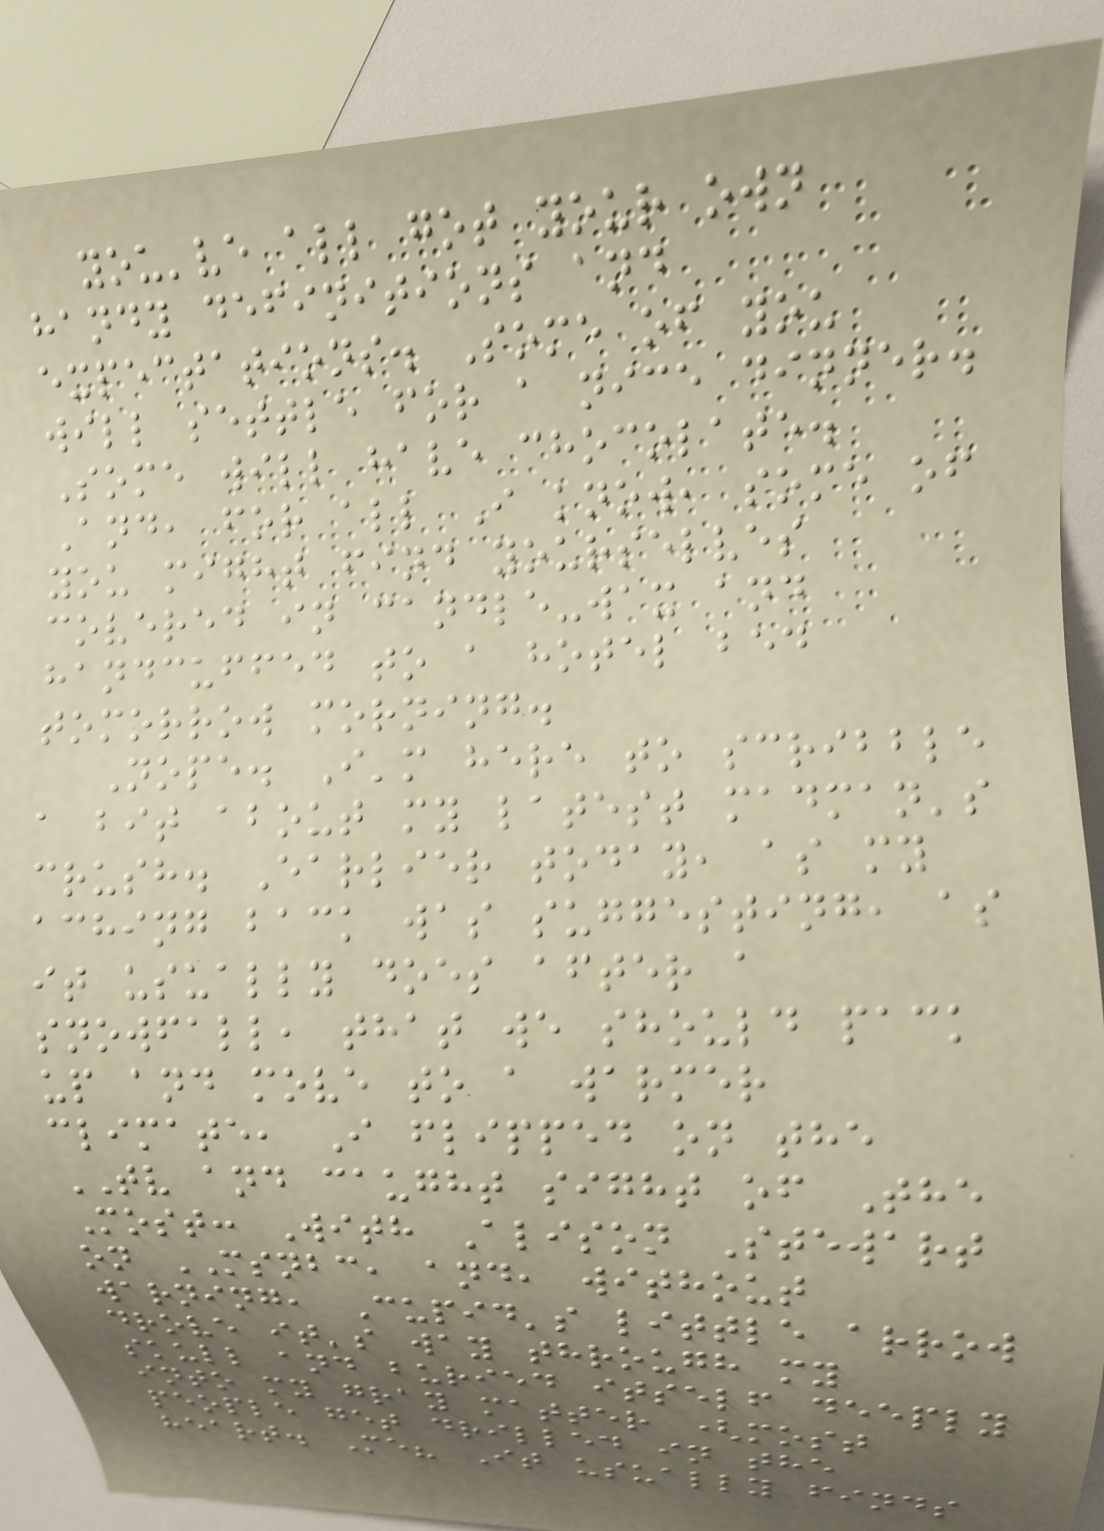you've all got your own
handy definitions and
expectations. Some of you
will settle for a nice dinner.
Some will have chocolate.
And, for all I know, some of
you might find yourselves
covered in candle-wax and
handcuffed to a hotel bed
tomorrow morning.
Nope. I'm here to scribble
a bit about my latest madman's
crush. Earlier today, as my
aching back was suggesting, as
it usually does after a
snowfall, that we should pack
up and move to a warmer
climate, I flipped on the
TV and caught sight of The
Most: With Alison Stewart
on MSNBC, and, without
warning, Cupid's little arrow
drove it's way through my
skull and buried itself deeply
into my gray matter (most
people get drilled in the
heart. Me? It usually finds
